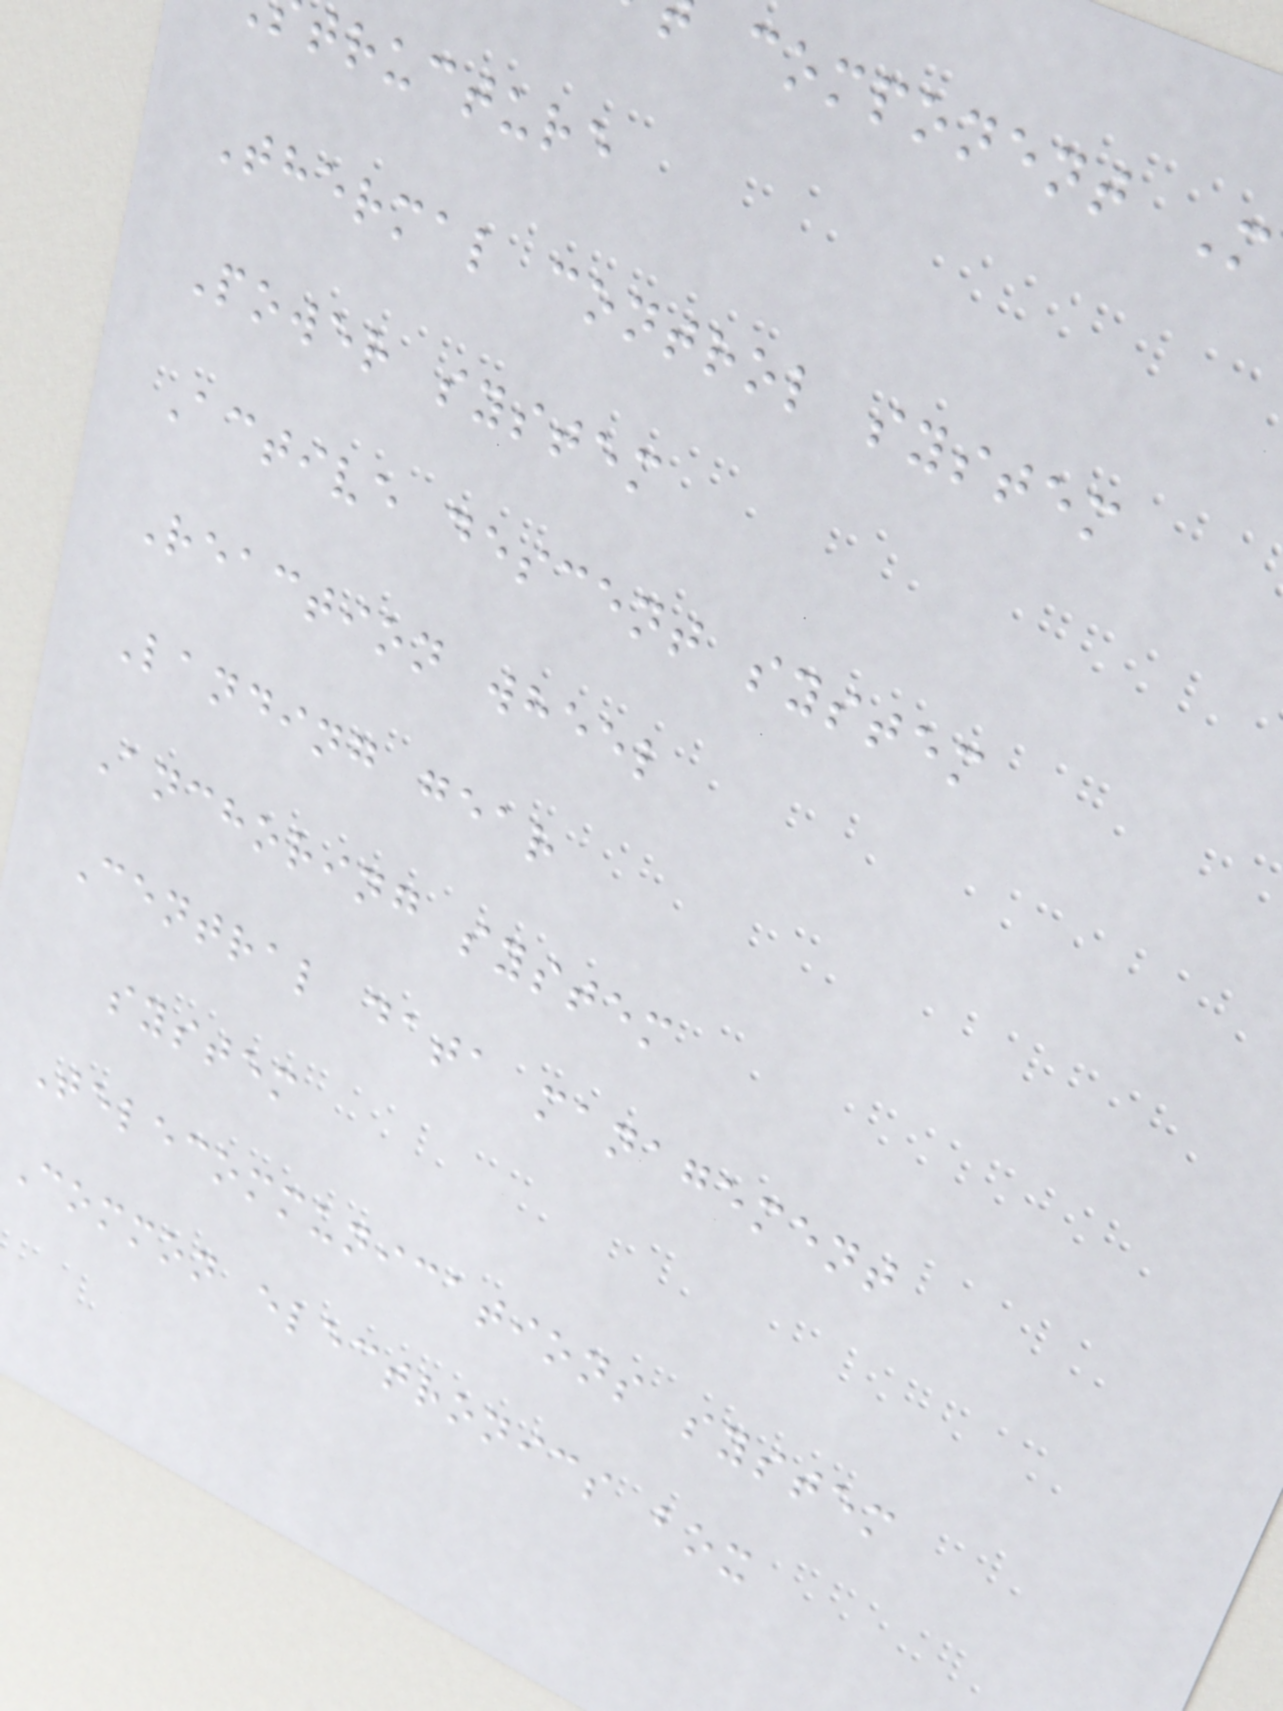component M
tructure
Thermal control system
Power system
Active descent system
Reaction wheel
Landing gear
Anchoring system
Central data management
system
Telecommunications system
Common electronics box
